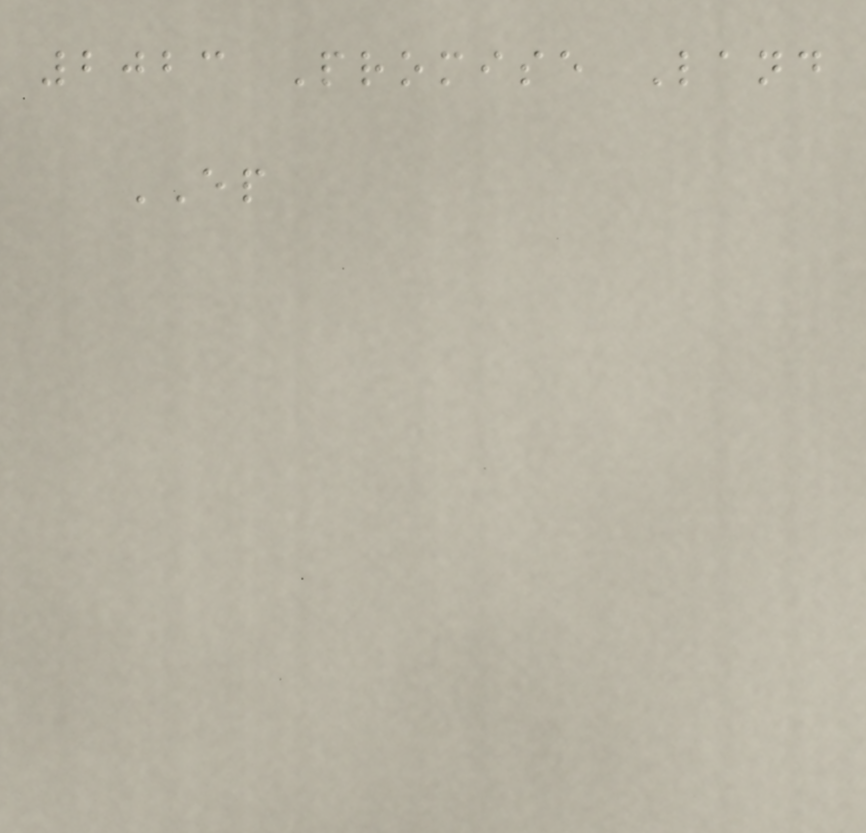2023 Promise Land
EP
